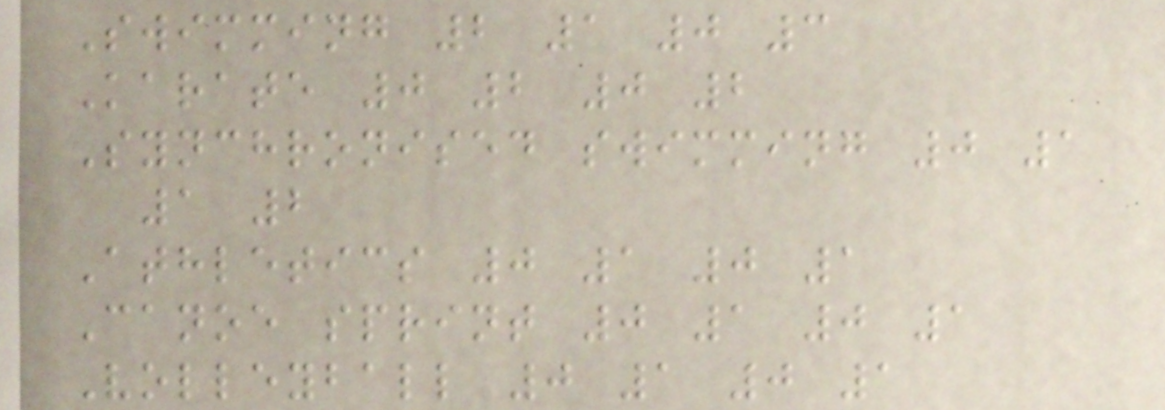Swimming 2 1 0 3
Karate 0 2 0 2
Synchronised swimming 0 1
1 2
Athletics 0 1 0 1
Canoe sprint 0 1 0 1
Volleyball 0 1 0 1
